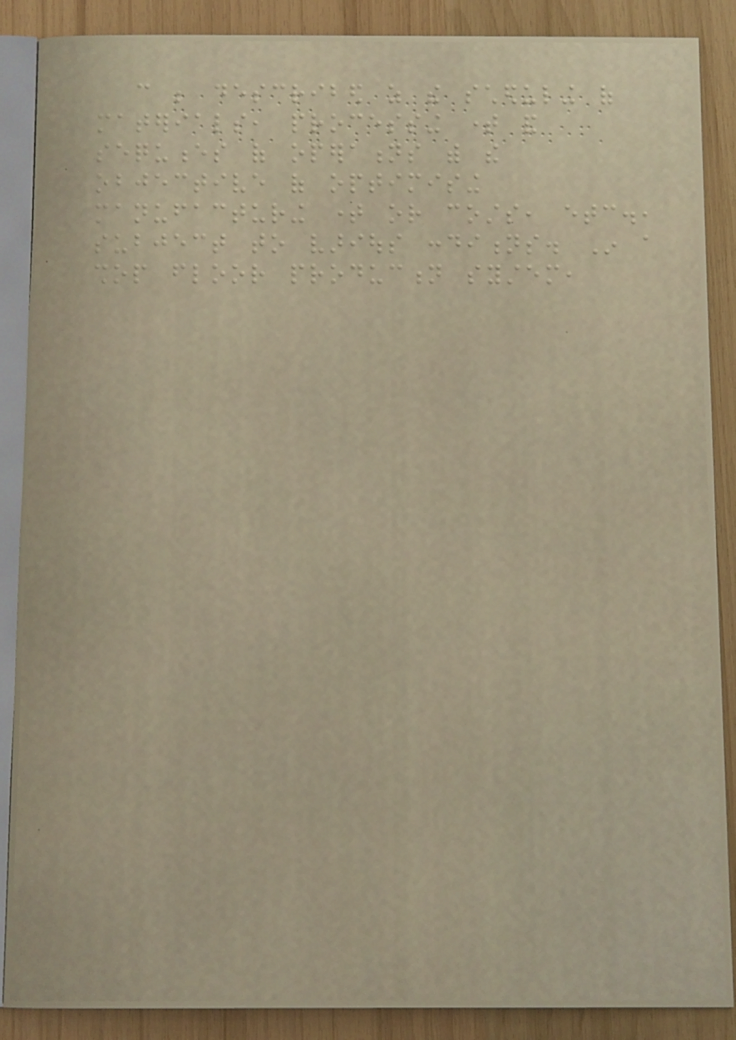can be described as the scheduling of
materials, processing time and
sequences of operations with the
objective of optimising
manufacturing time or costs, etc.,
subject to various conditions. In a
shop floor production system,
